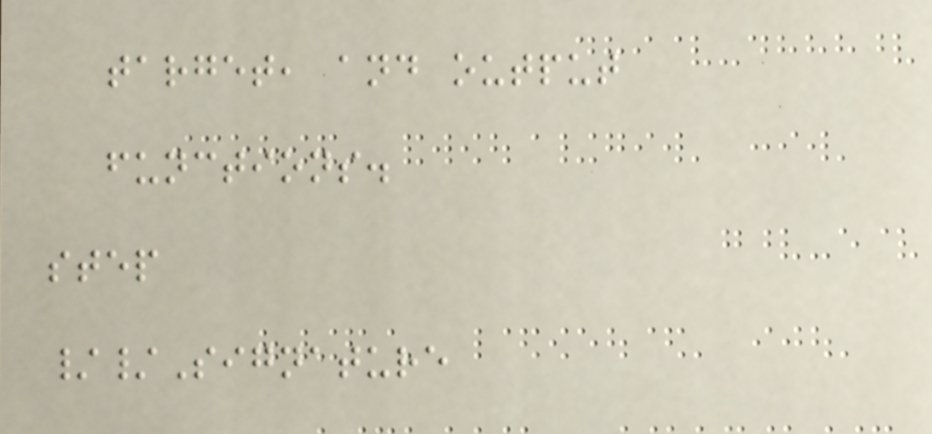target, and output
functions.
step
//Signature
